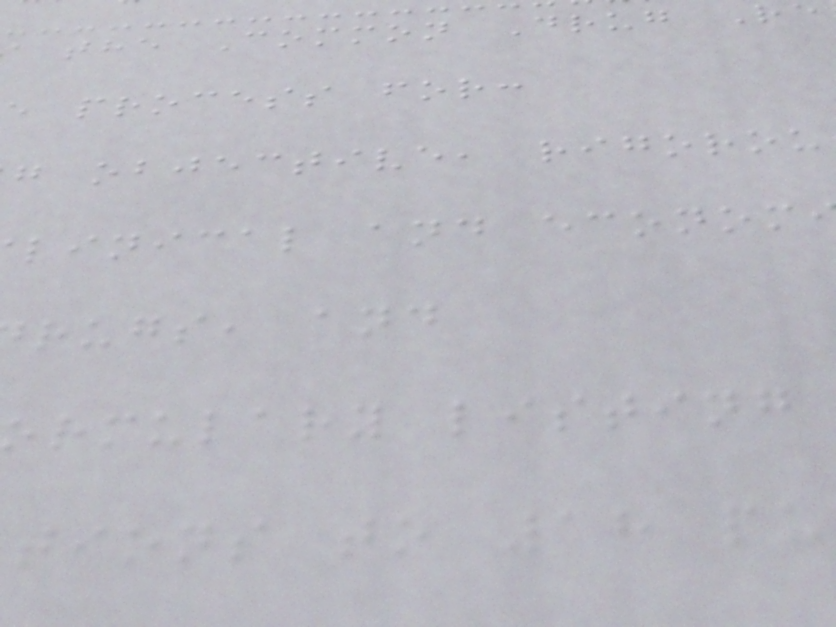the Common Drug R
process for:
g objective, rigorou
linical and econom
rugs, and
rmulary listing
tions to 18 pu
